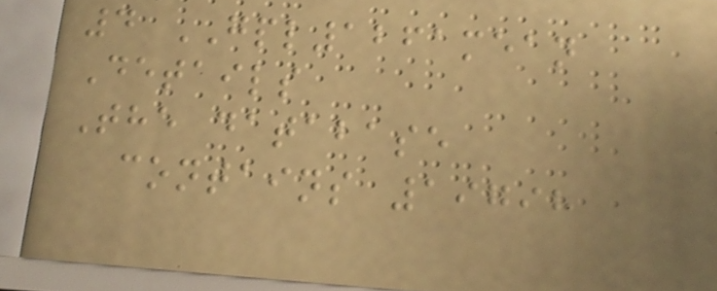4 GPL1261mean
Details
The database
contains 19798
